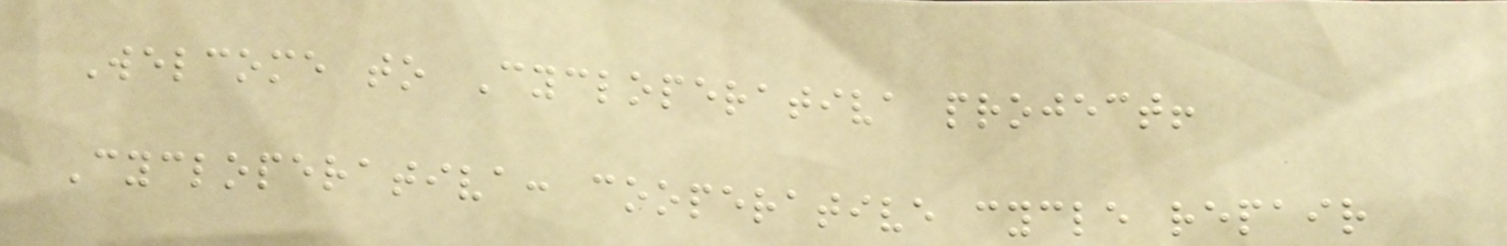Welcome to Cycloperativa project!
Cycloperativa: cooperative cycle repair
